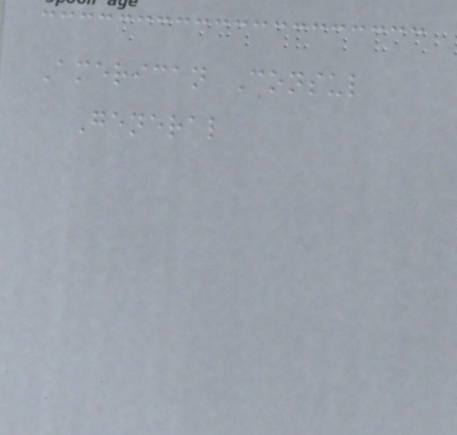American Consul
General
